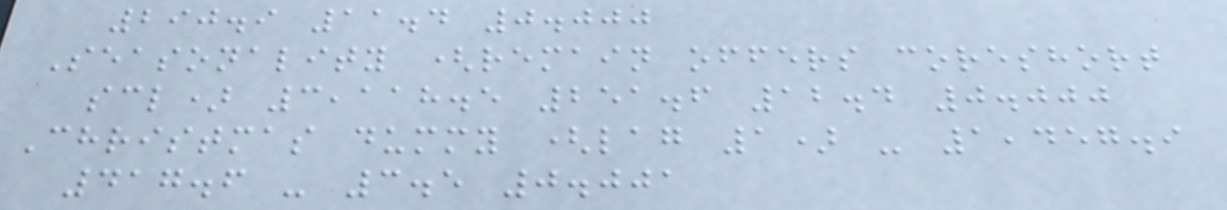290.9 11.4 0.000
Seasonality (remain offers coreshort
scl) 3,118.5 251.6 12.4 0.000
Christmas dummy (lag 1) - 1,457.9
417.6 - 3.5 0.001
